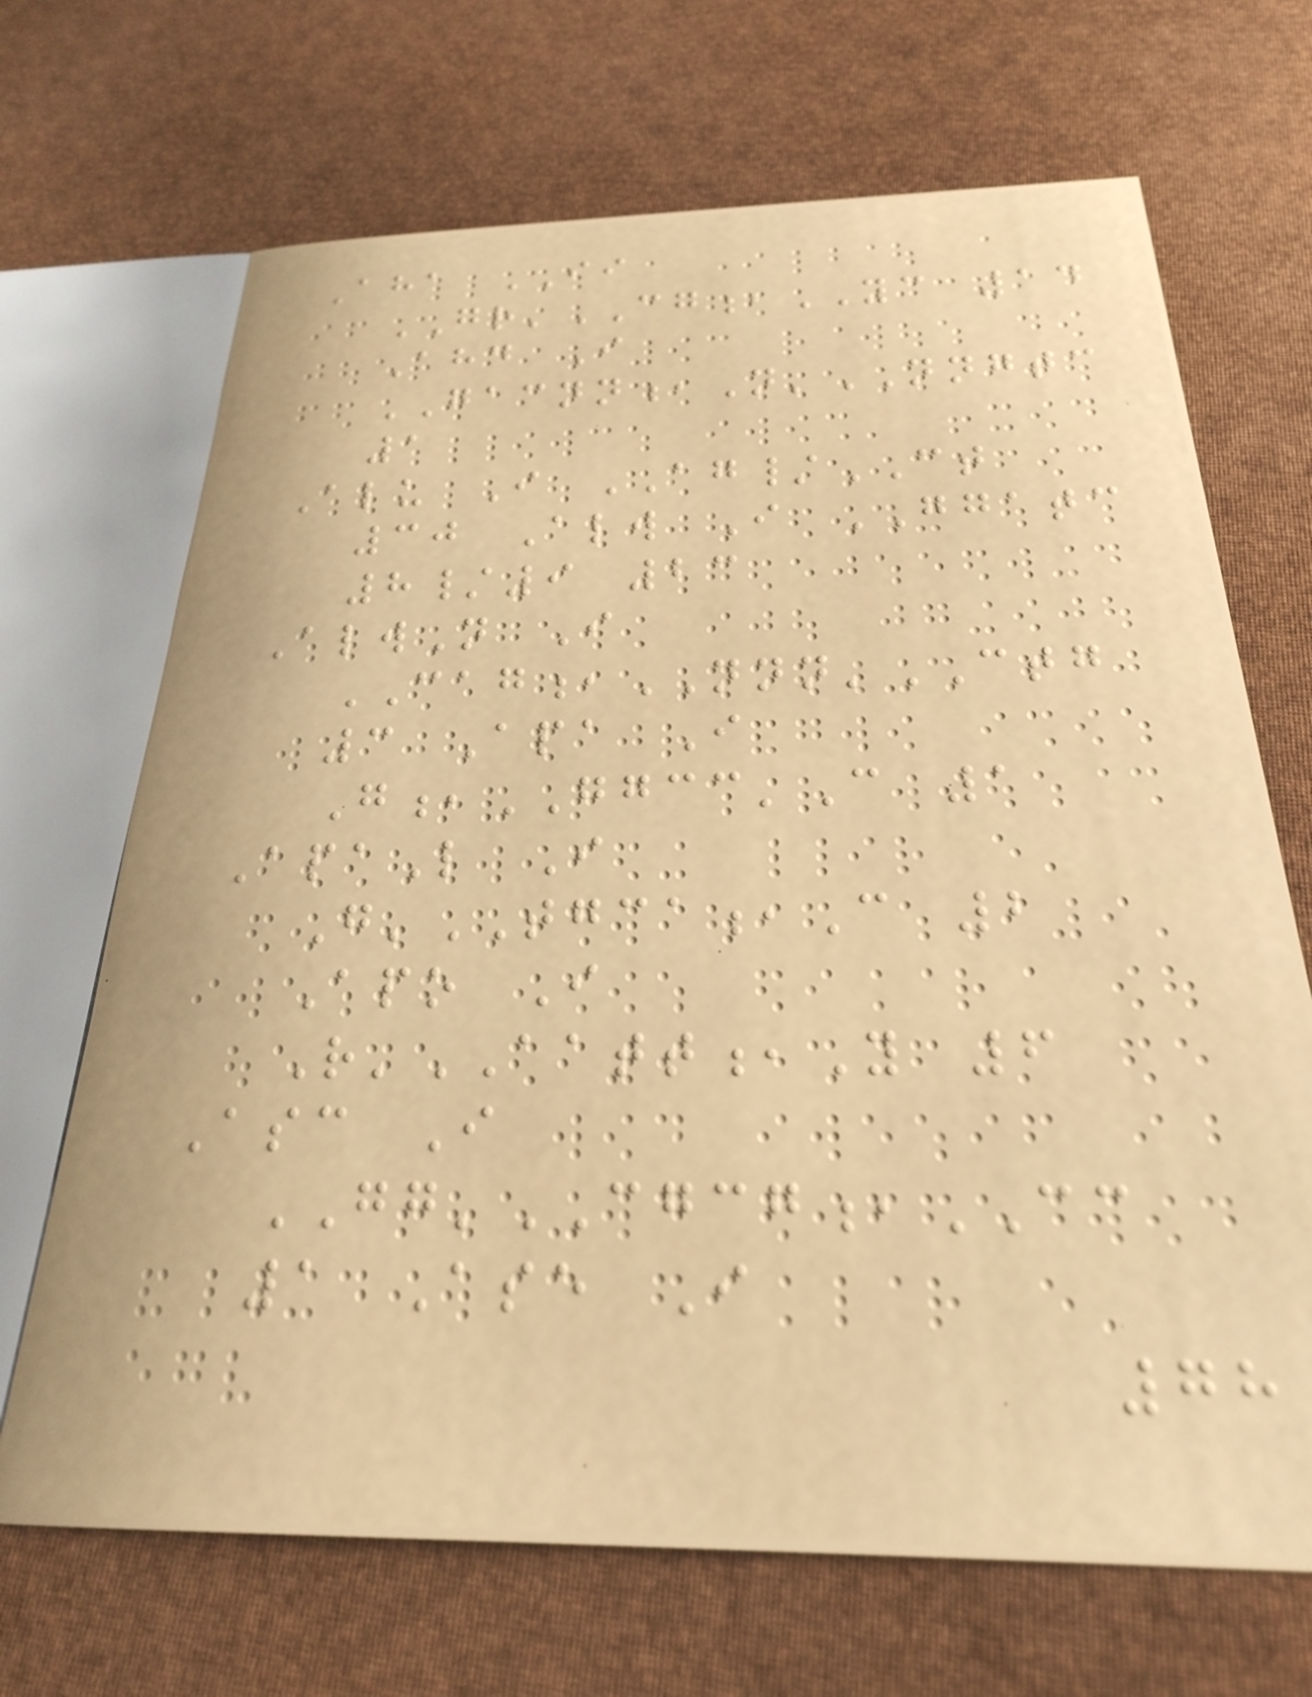Aha II
GR'CG,YC 14
Ahd I
GACNN,N'NNGTC
1
Alu I AG/CT
30 Alw I GGATC
8/9 23
AlwN I
CAG,NNN'CTG
3 Apa I
G,GGCC'C 1
ApaL I
G'TGCA,C 2
Apo I
R'AATT,Y 6
Asc I
GG'CGCG,CC
1 Ase I
78
